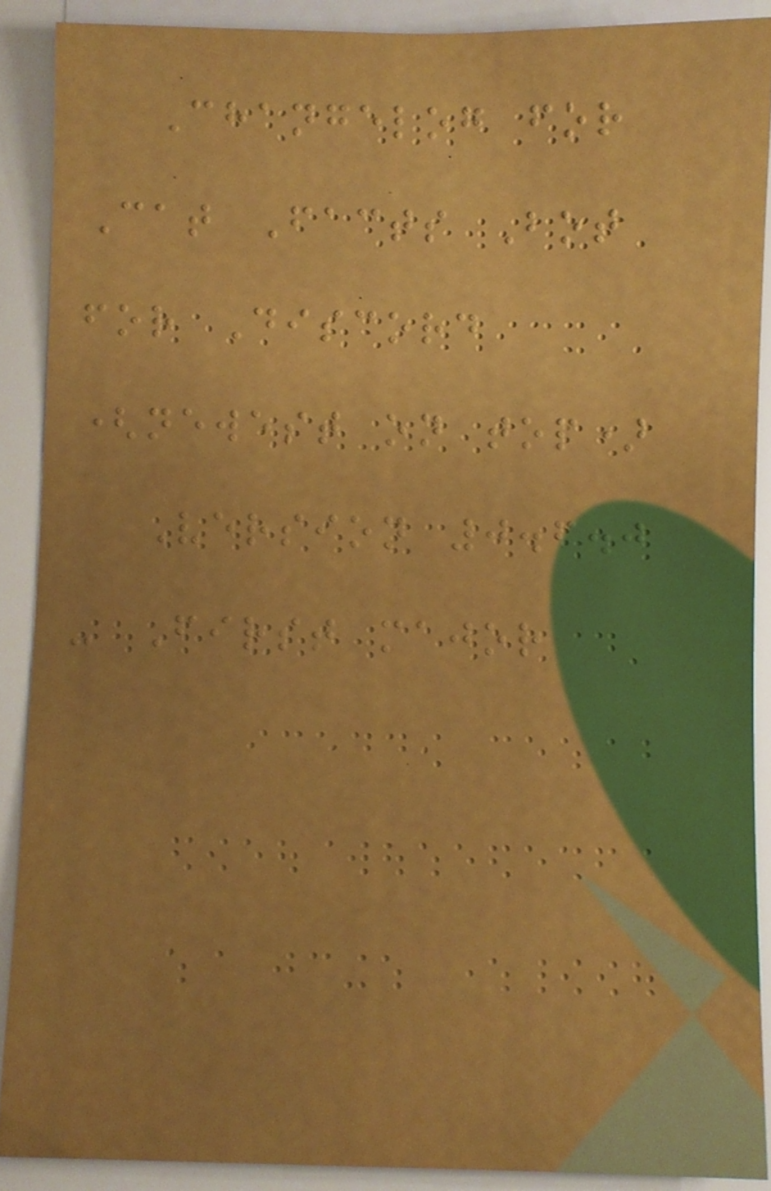Changelog for
Cat Facts Bot
for Discord
(newest on top)
Version 0.6.0
- First major
